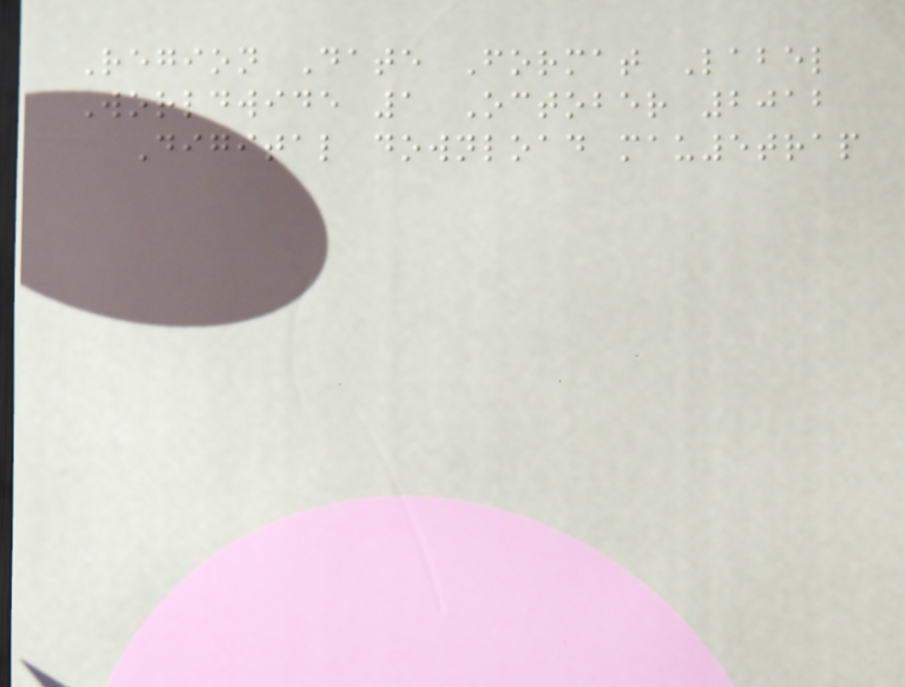Region Date Format Label
Worldwide 1 October 2012
Digital download mau5trap
